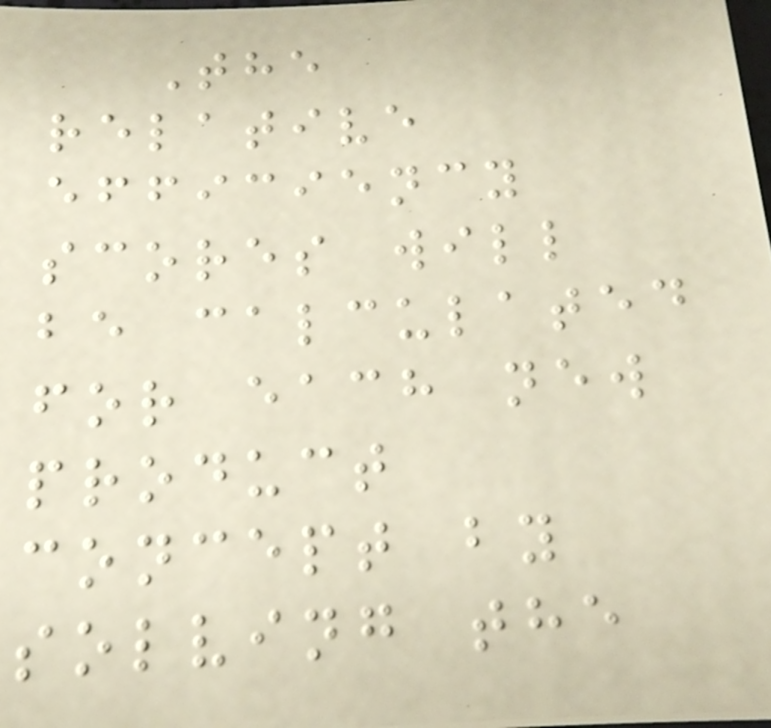The
relative
efficiency
scores will
be calculated
for each new
product
concept by
solving the
